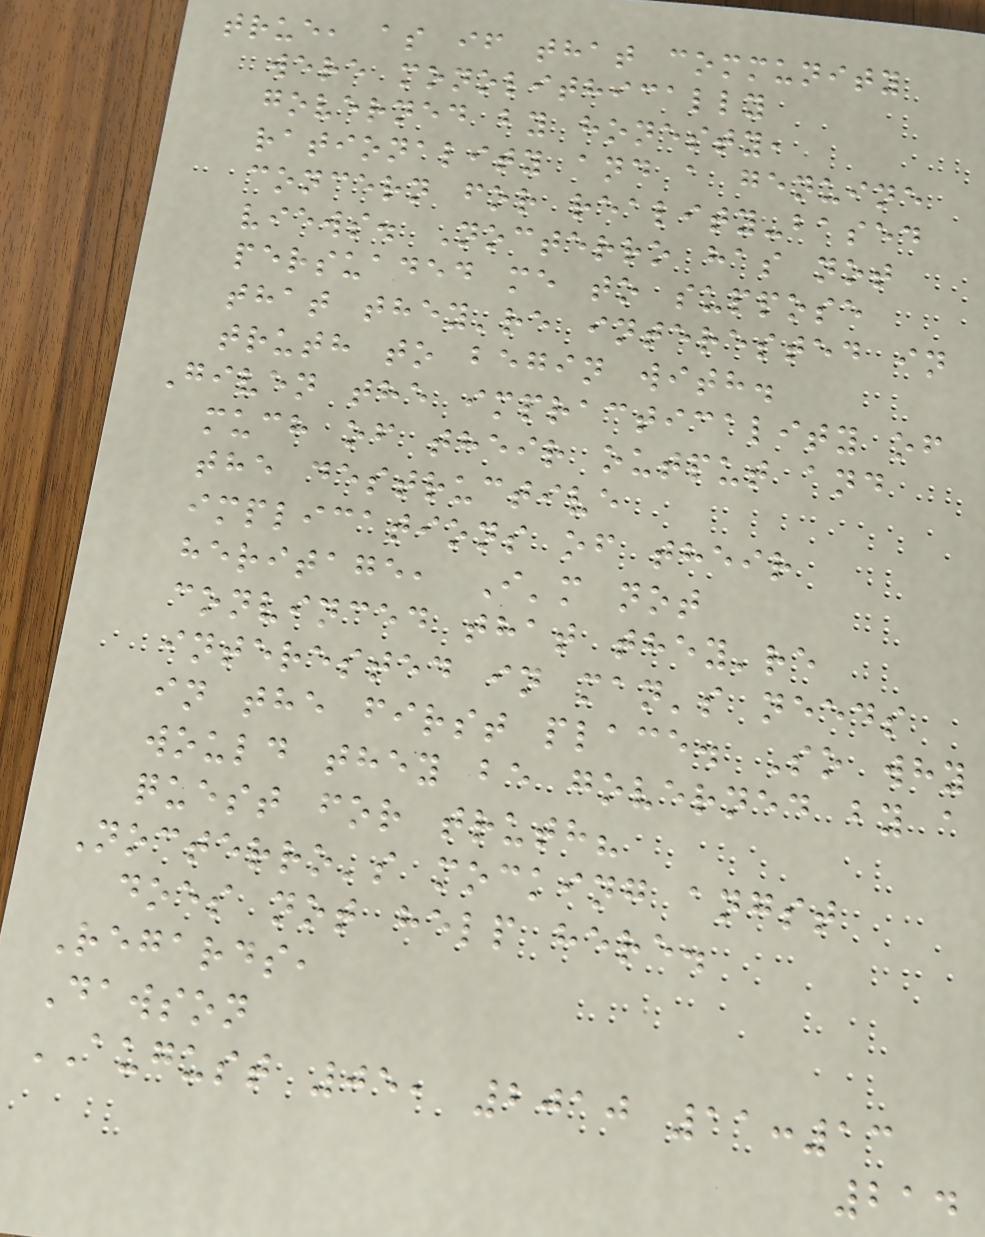true, as if that community
were monolithically
governed by honesty,
rationality and a genuine
concern for reality-based
views. Nocterro has not
persuaded me to suppose
that they're interested in
truth to begin with.
Given the impracticality of
much of their output and
the destructive
implications of their
heritage, I'm not
convinced that they're
interested in man's needs
in the first place. So why
would they be governed by a
quest for truth?
Nocterro's mocking angst
does not help here.
Regards,
Dawson
AUGUST 05, 2010 11:13
214
